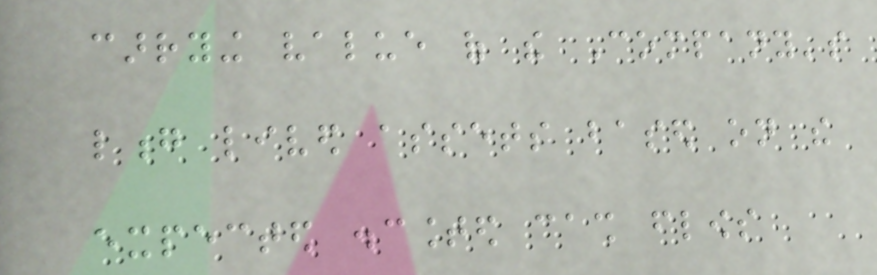carrying value of the Company's
long lived assets based on the
expected discounted cash flows
